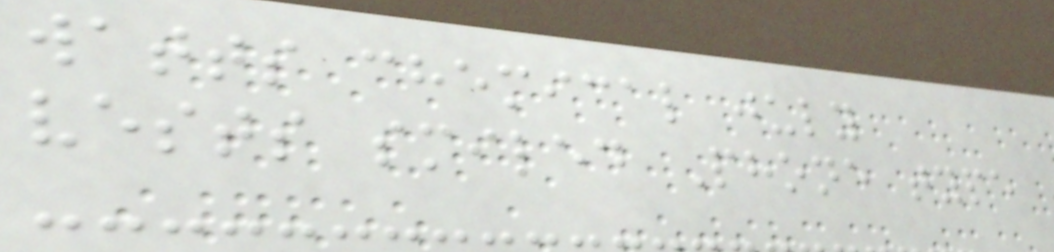watts chemical july
vests smiled Phone type
